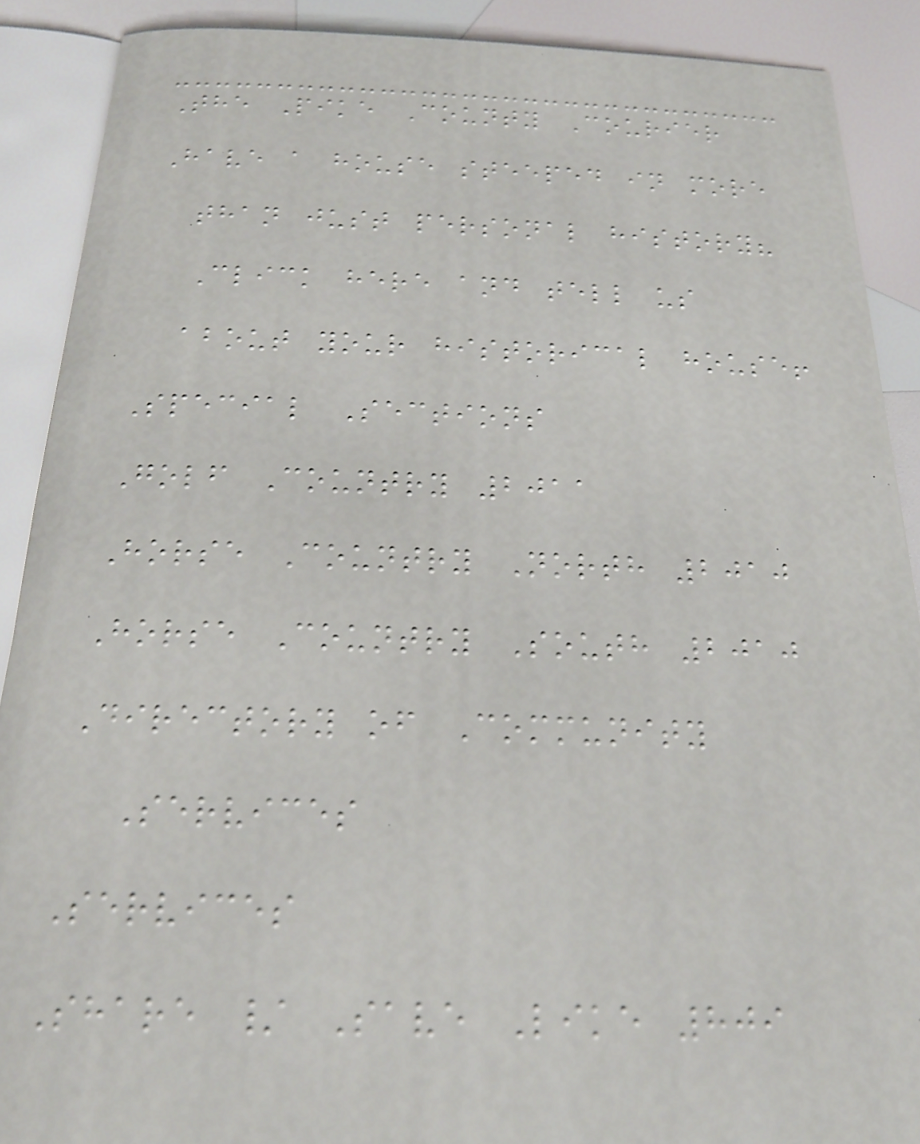The Pike County Courier
Have a house steeped in more
than just personal history?
Click here and tell us
about your historical house!
Special Sections
Golf Country 2011
Horse Country North 2010
Horse Country South 2010
Directory of Community
Services
Services
Share / Save Like 809
